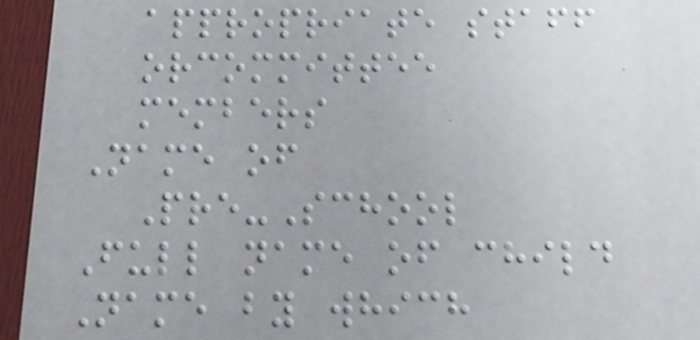appropriate staff
orcommittee
members
Name of
Pre-School
Full name of child
Name by which
